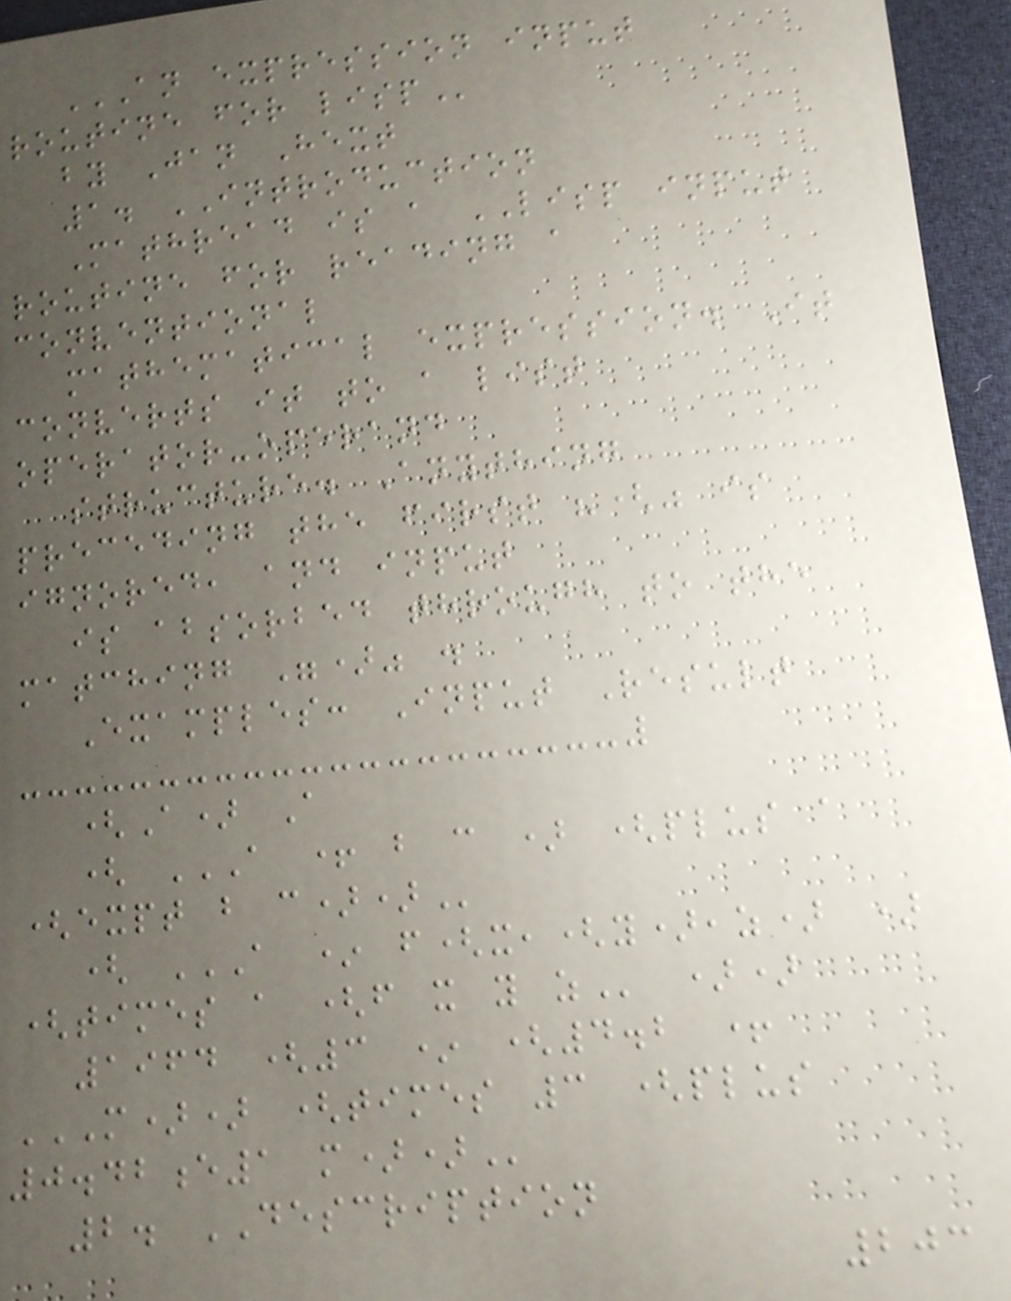AN EXPRESSION INPUT
ROUTINE FOR LISP
by Jan Hext
1. INTRODUCTION
Mathread is a LISP input
routine for reading a
conventional
mathematical expression. It
converts it to a list
operator-operand
structure. Anything
preceding the first "(" is
ignored, and input
is absorbed through to the
matching ")" .
Examples: Input Result
(A) A
( A + B C ) (PLUS A
(EXPT B C))
( A * F(X,(Y),Z) )
(TIMES A (F X Y Z ))
1964 (3 * (4.2 +
M)) (TIMES 3 (PLUS
0.42E1 M))
2. DESCRIPTION
203
